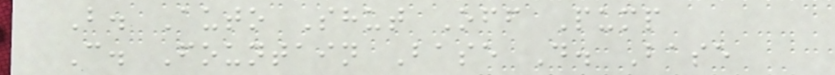B. Auto Shut Off Pump
C. Fountain Base D. Base
